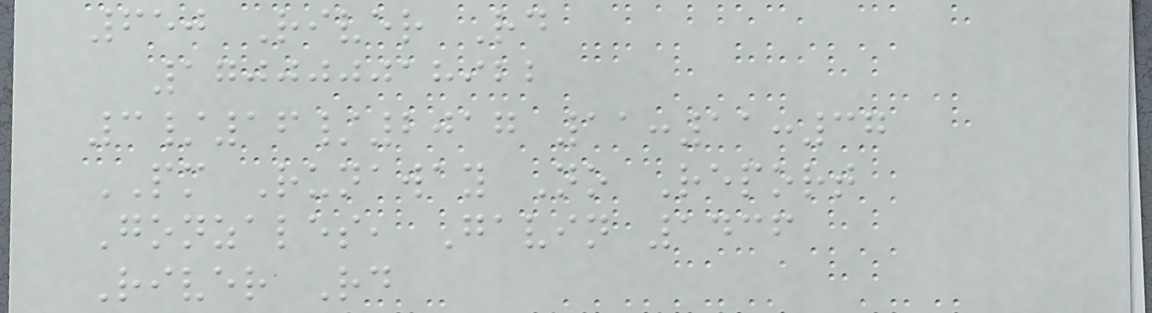650 River Rd
170000018922
3/16/2017 11:11:37
PM Runaway No Report
Gonzales, Gavin 1436
River Rd
